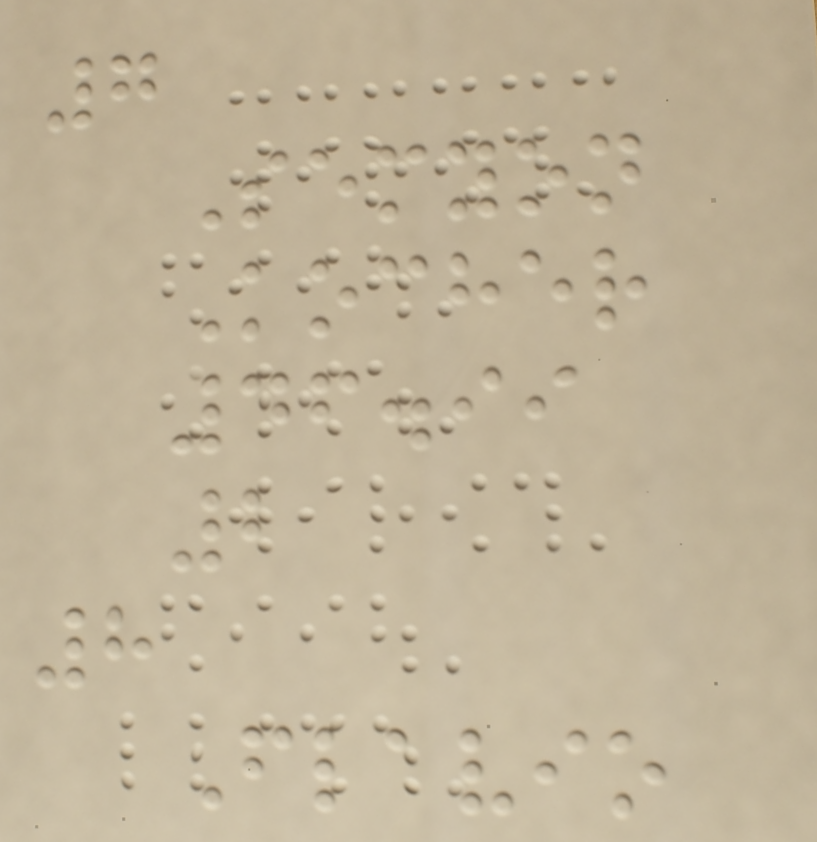7
Semyon
Kocher
46.99
2
8
Flavio
